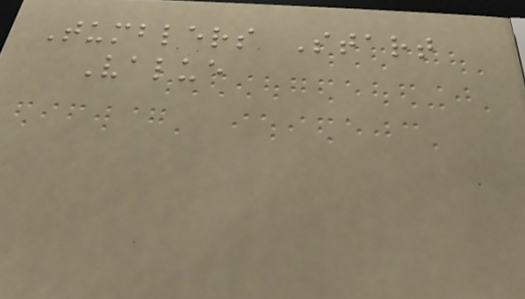Tumblers Start
Value
